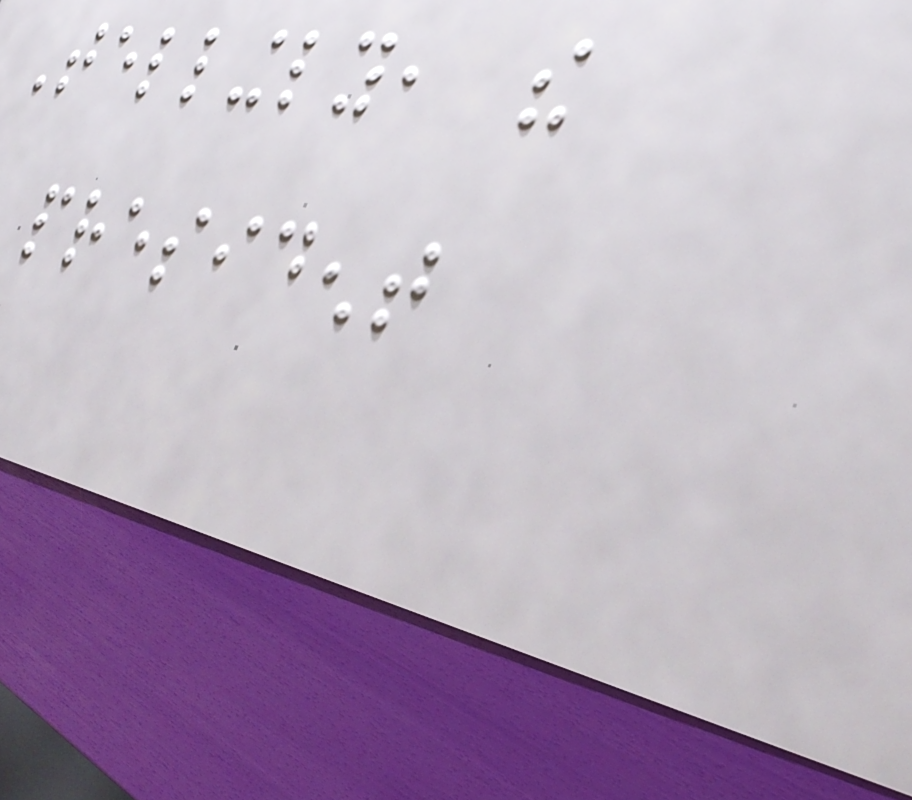Tellingly, the
president
